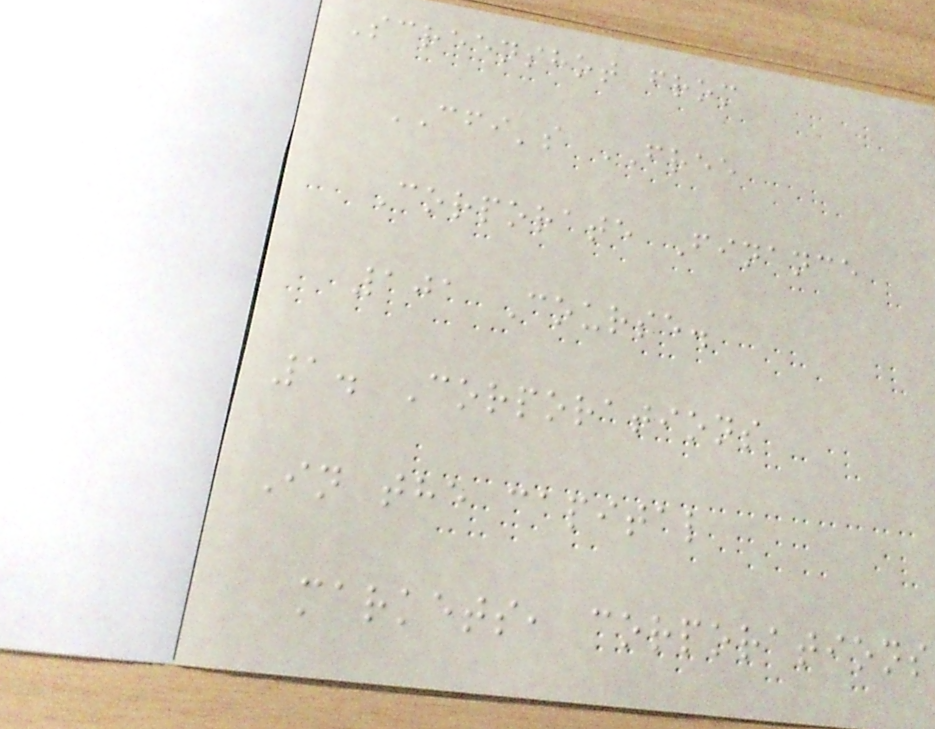Screenshot from
CFI's FREE
Corporate Finance
101 Course.
1. Corporations
In the capital
markets, corporations
